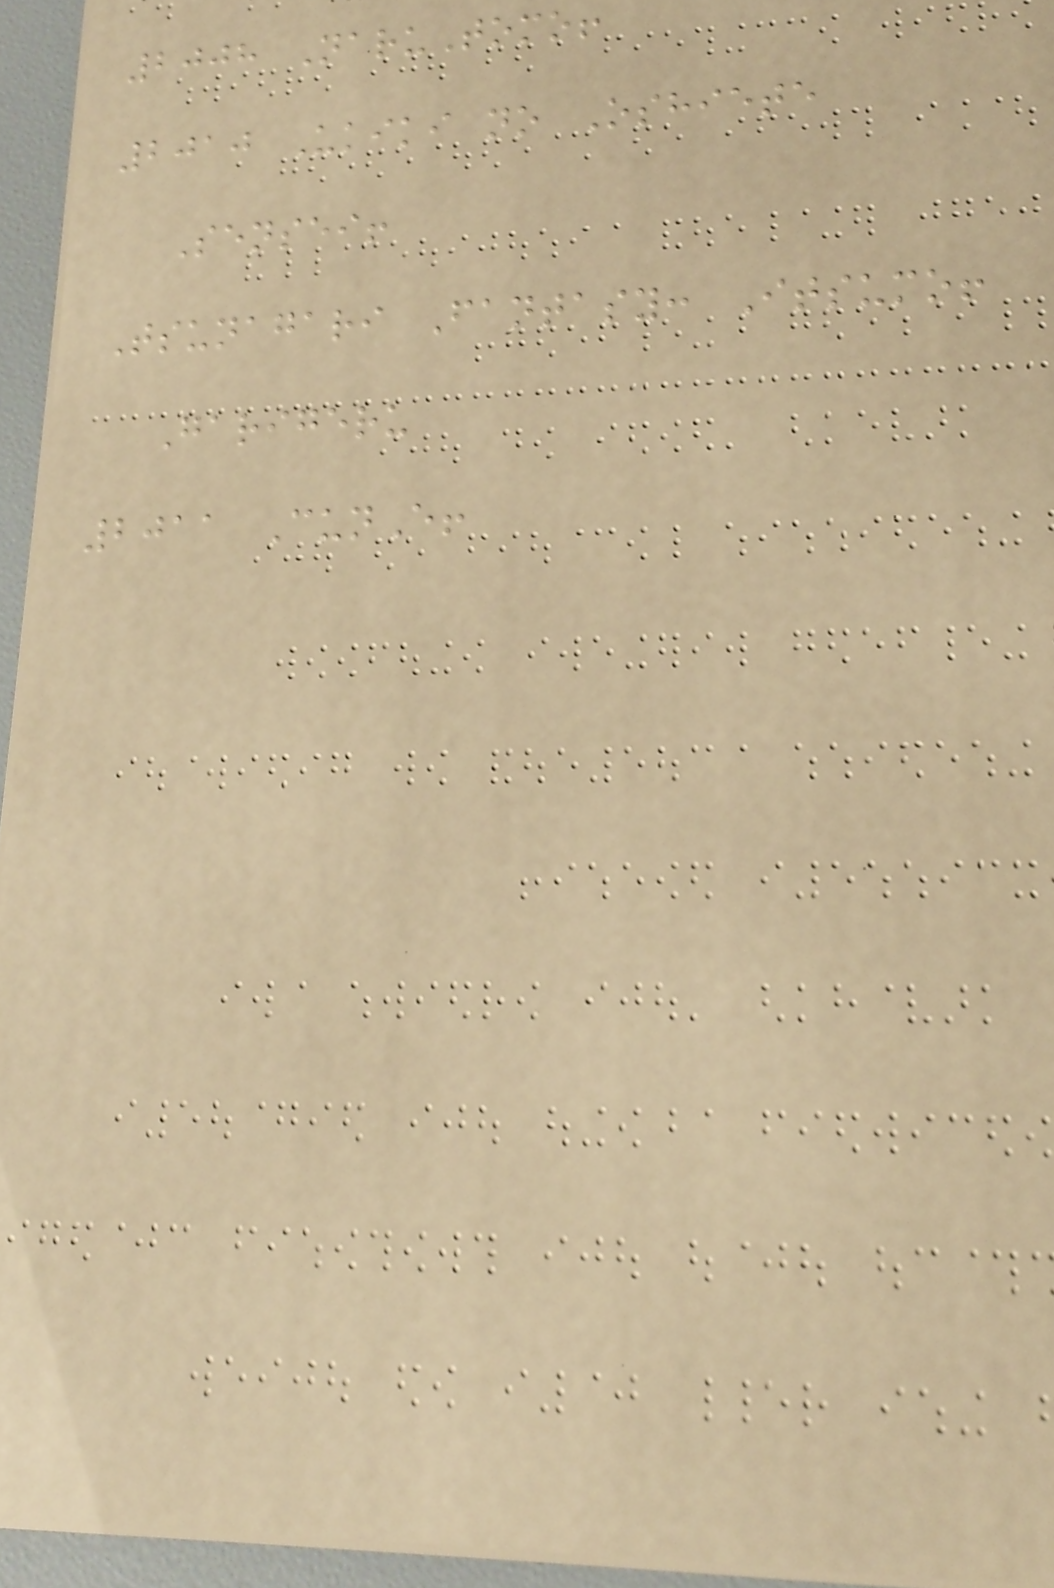2008 NaruTomo!
2010 Ukiki no Oshiete
Sensei!
Tsunagari Fantasy: Itsumo!
Garigeru
2011 CunE!
